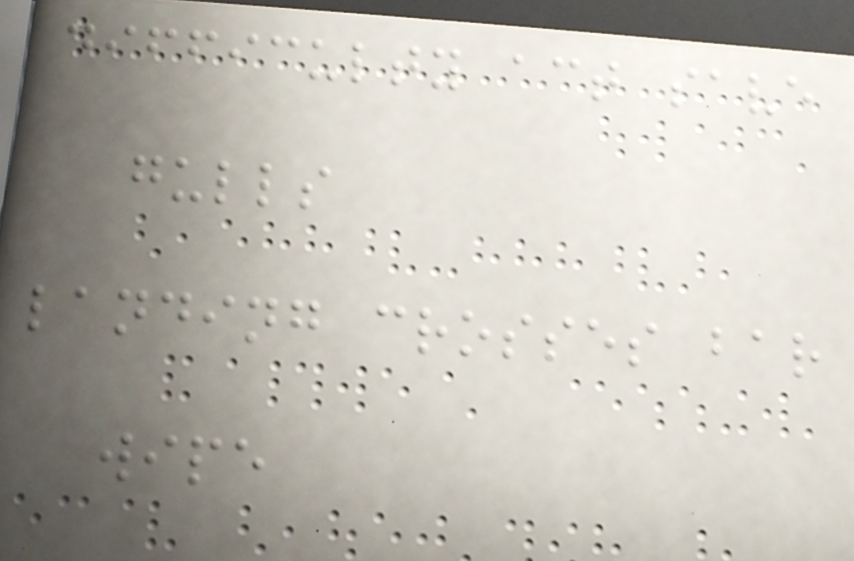difficulty act save
gulls
landing crosses bar
wipe
